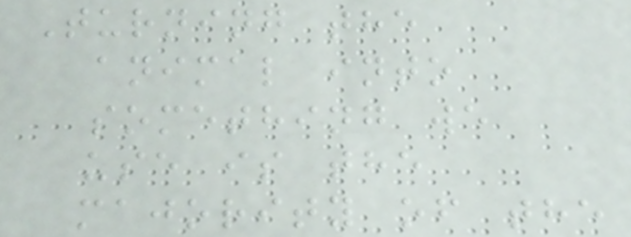Turning the
animal into
something we
use is the
majority of the
